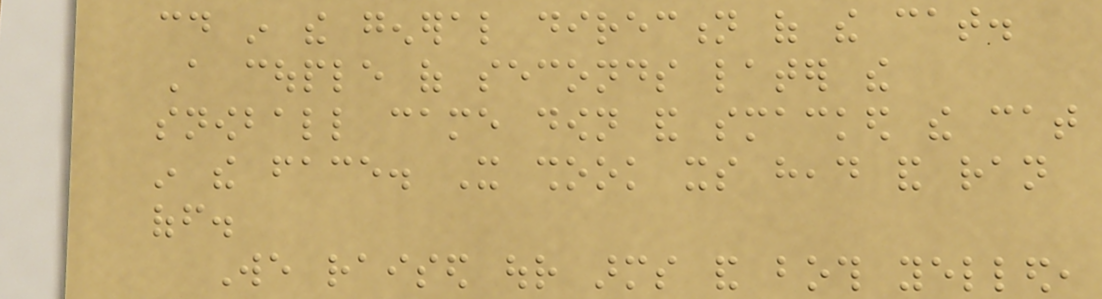could in the general direction of the cat.
A couple of seconds later the
snowball came down and smacked the cat
in the face. It shook its head and ran
off.
We raised our arms and both yelled,
